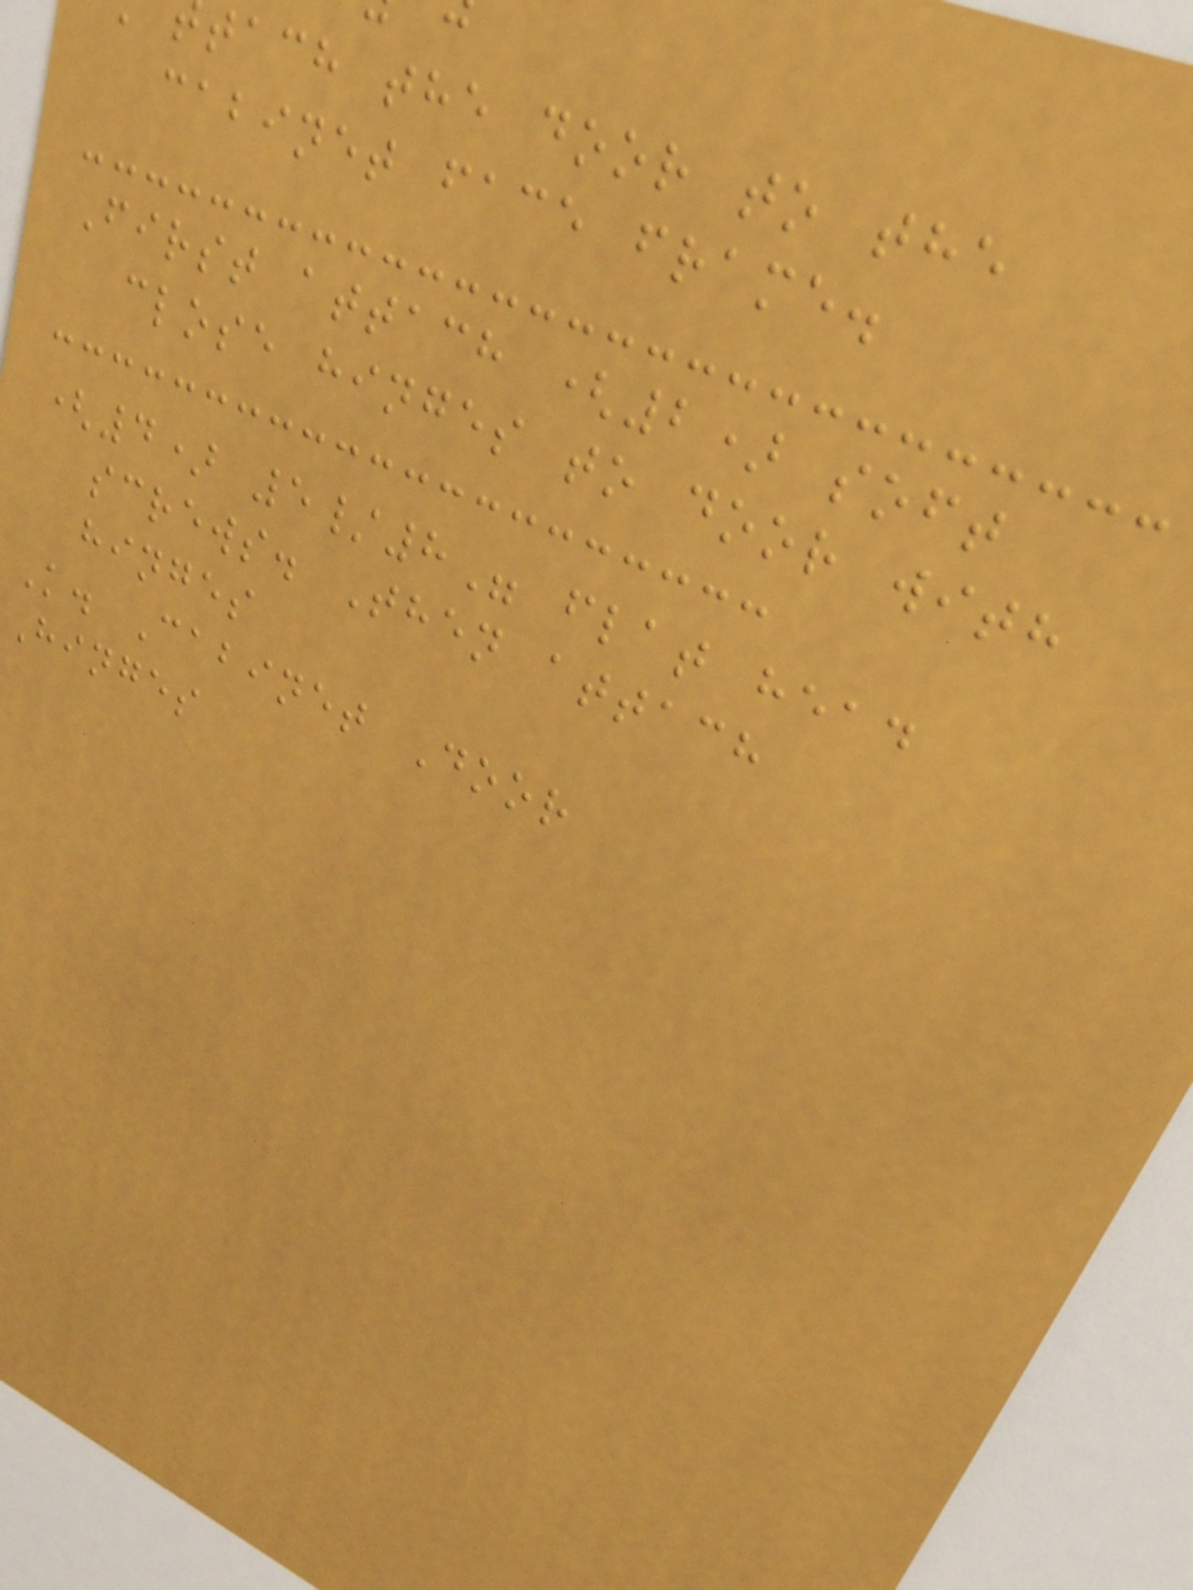tach the door to the
cabinet face frame.
First attach (2) soft
close hinges to door with
(4) 5/8" flat head
screws. Then attach
hinges
K. Cabinet Door
Hinges
